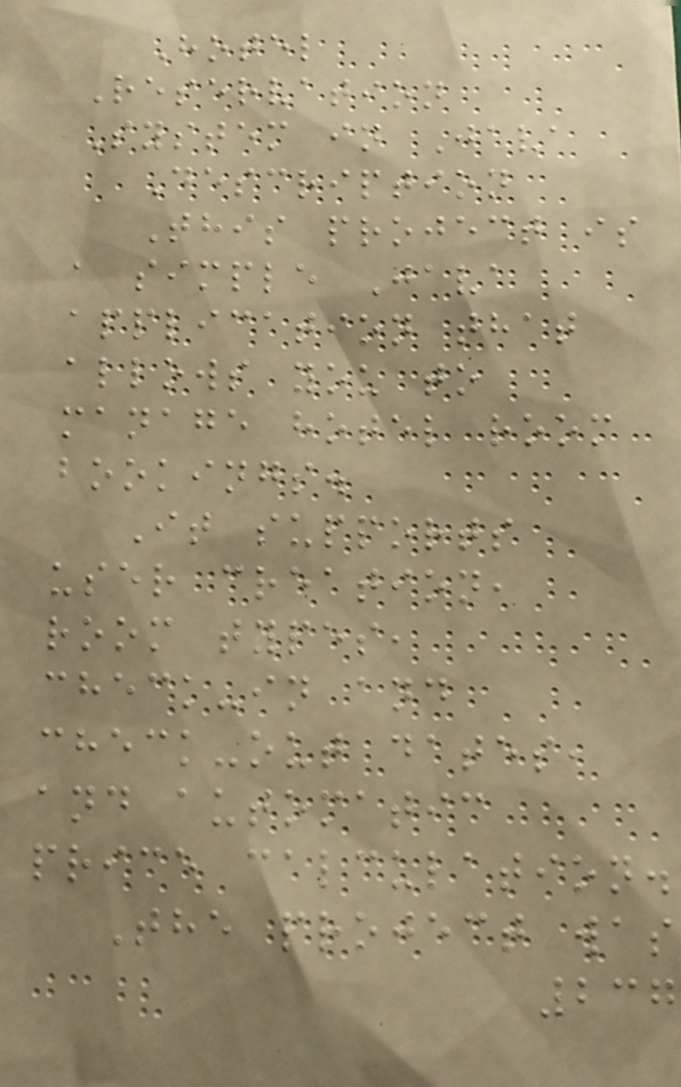Hotel
Reservation
System in Java
Description
This project is
a simple Java
application that
allows you to
manage hotel room
bookings.
It supports
user creation,
room types,
check-in and
check-out dates,
and automatic
price calculation.
The project was
237
